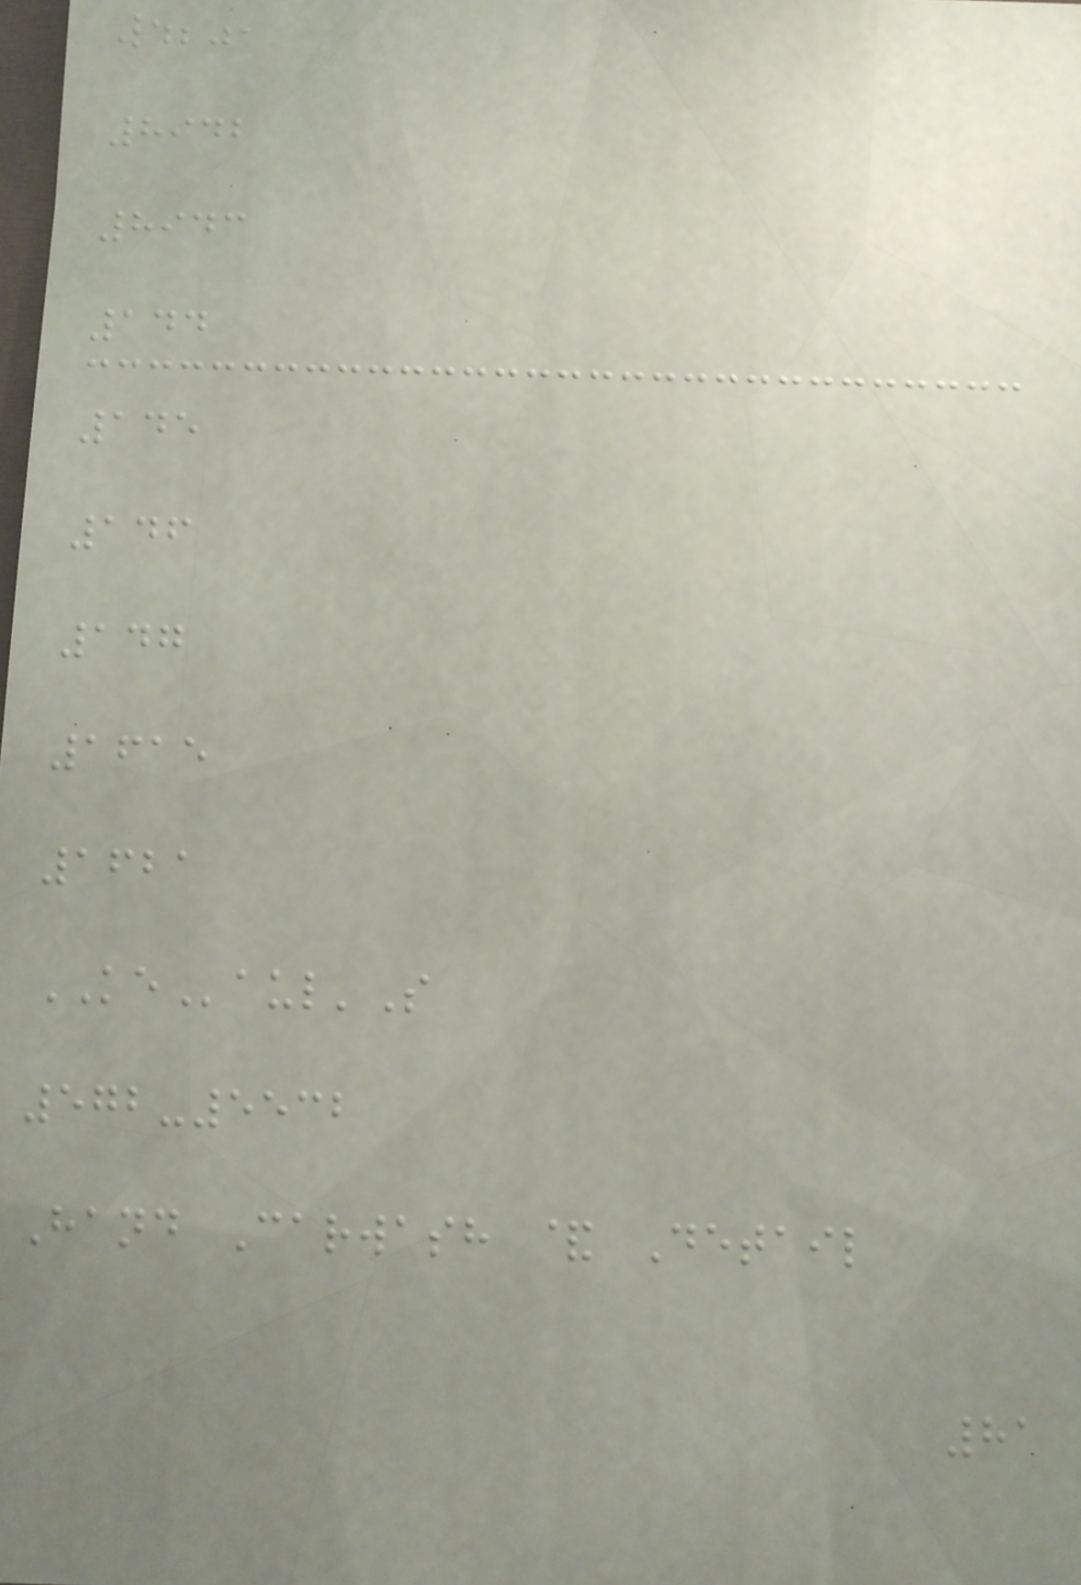4201
8942
8943
144
145
146
147
1615
1621
KEaul'S
572-5532
Hand Carwash & Detail
81
